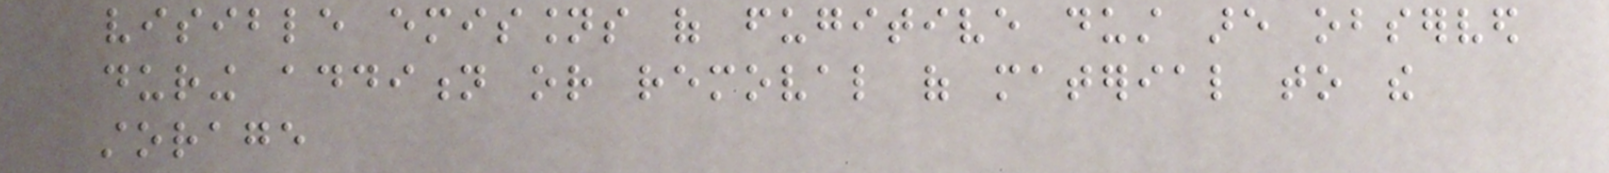visible emissions of fugitive dust are observed
during addition or removal of material to the
storage
